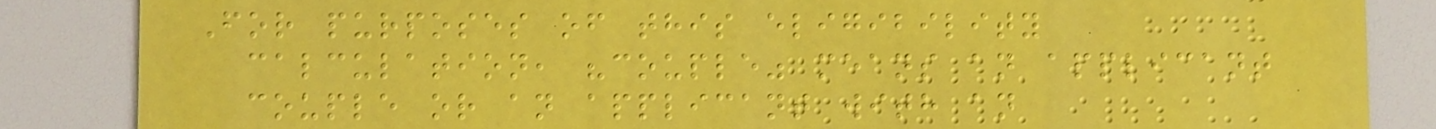For purposes of this eligibility
calculation, "couple" means an applicant
couple or an applicant with an
